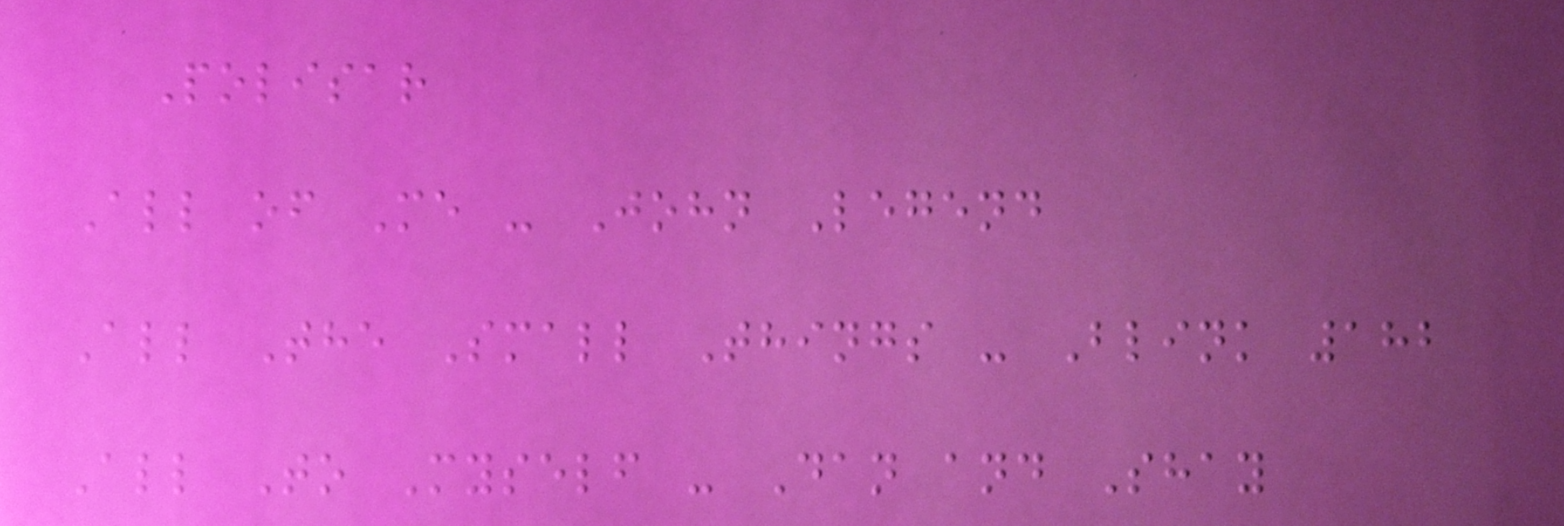Polisar
All of Me - John Legend
All The Small Things - Blink 182
All To Myself - Dan and Shay
